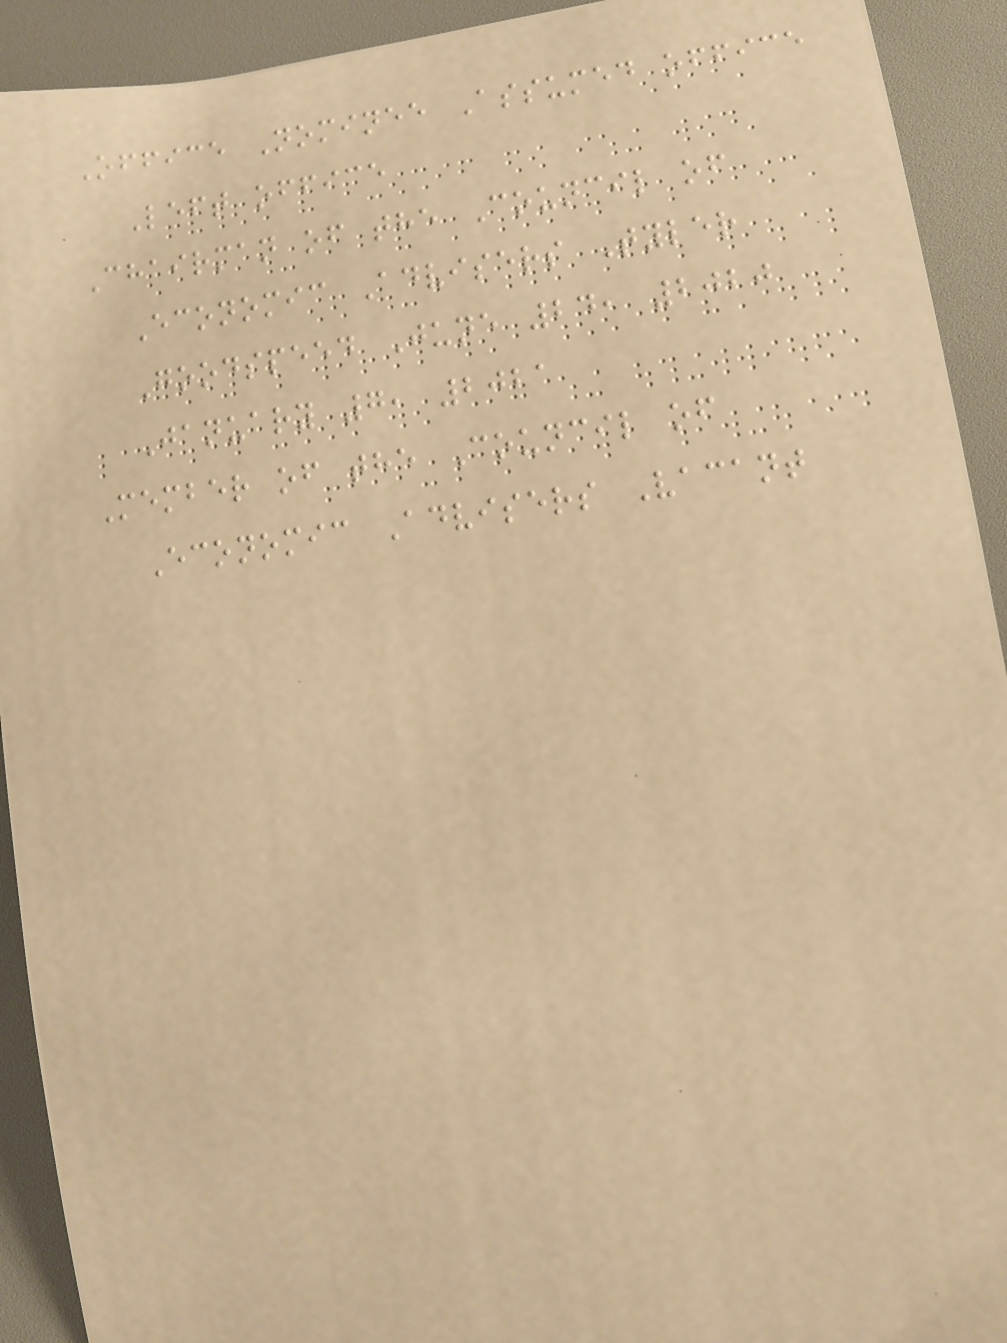Office Nominee Assumed office
Left office
Chairman of the Council of
Economic Advisers Tyler
Goodspeed June 24, 2020
January 7, 2021
Member of the Council of
Economic Advisers Vacant
